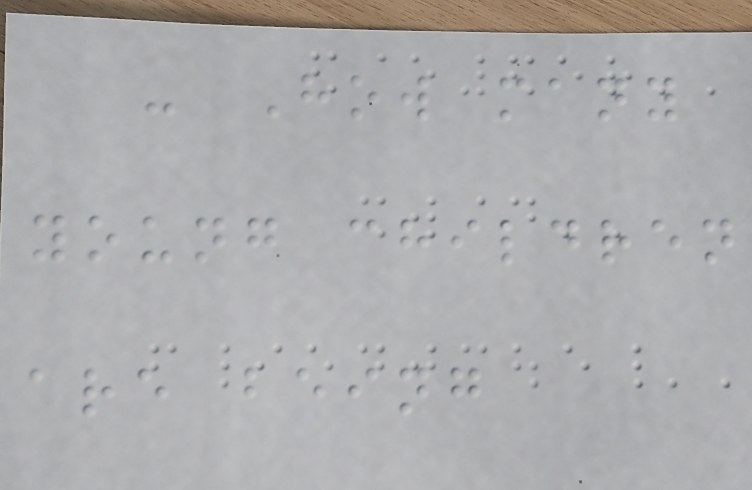- How many
young children
are being
